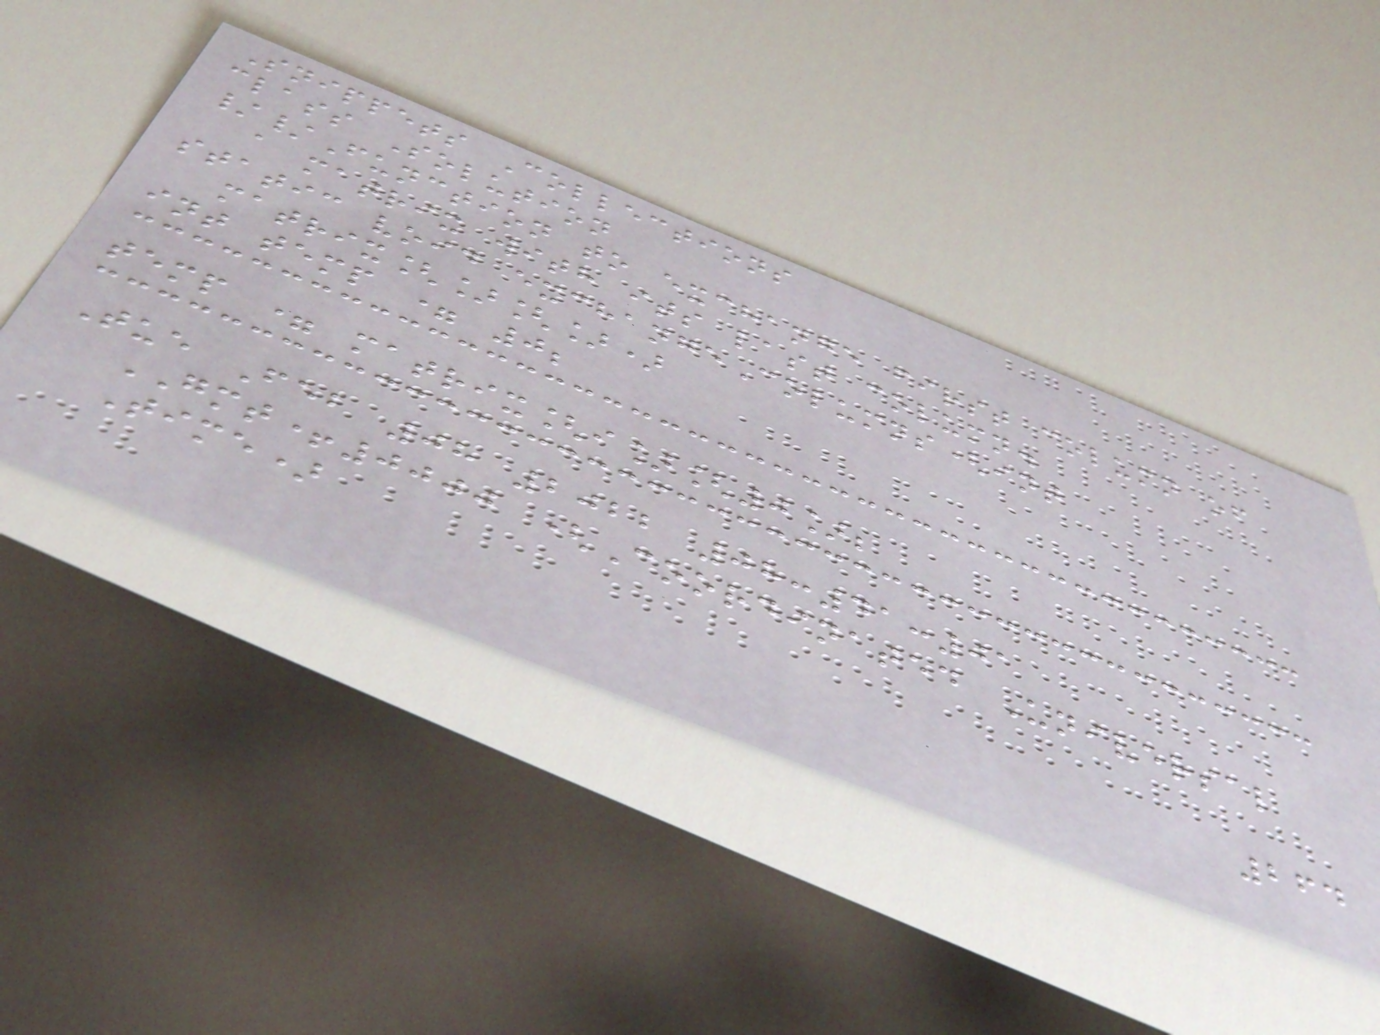Snippets Collections
class Solution
//Function to exchange first column of
a matrix with its last column.
static void exchangeColumns(int
matrix[][])
int temp = 0;
temp = matrix[i][0];
Tue Feb 08 2022 08:41:01
GMT+0000 (Coordinated Universal
Time)
264
